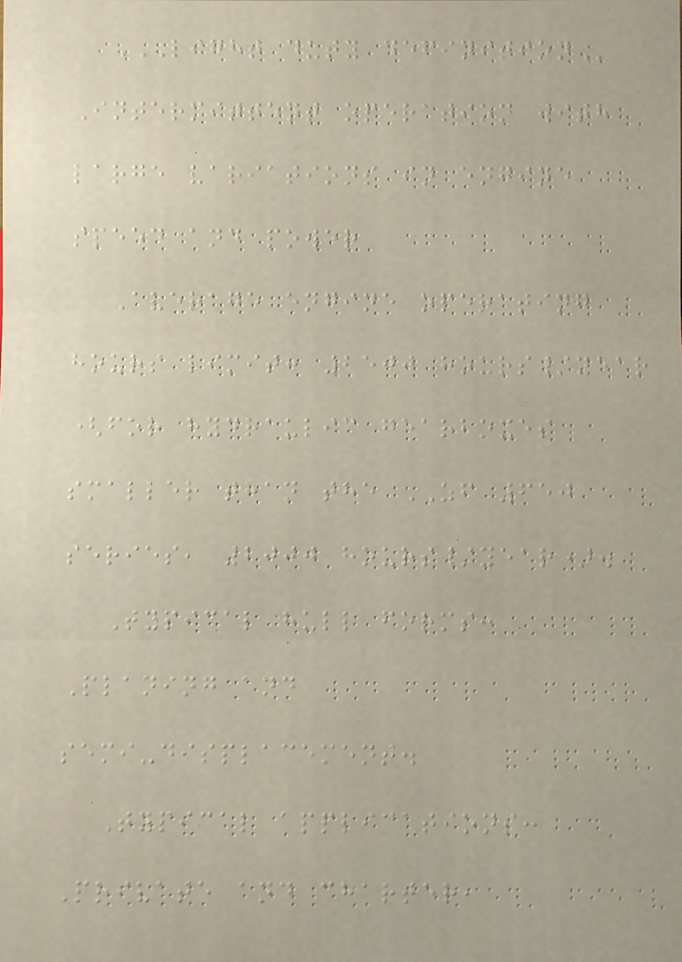LIGHT DUTY DEFINITION
Intermittent operation with
large variations in engine
speed and power
Average engine operating
hours limit: 2500 hours/year
(for hydraulic gearboxes
smaller than the ZF 650
series, 2000 hours/year).
Typical hull forms:
Planing and
semi-displacement.
Typical applications:
Private and charter,
